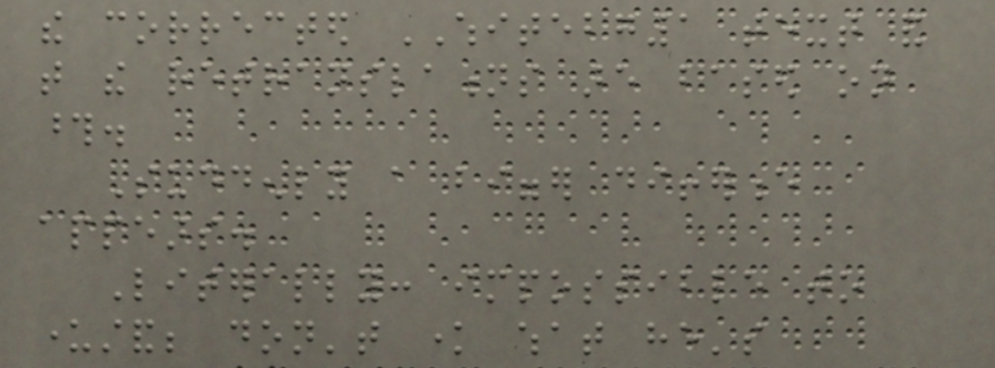the corrected WHITEBG1 text and
that the retranslations are based on
those.
Suddenly a bigger difference
appears.
Literally: impossible to
understand; don't know what he's
